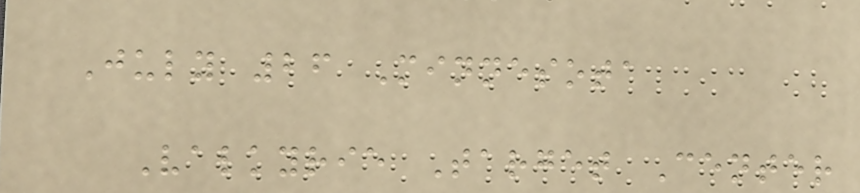July 26 Minnesota
Valkyrie Target Center
